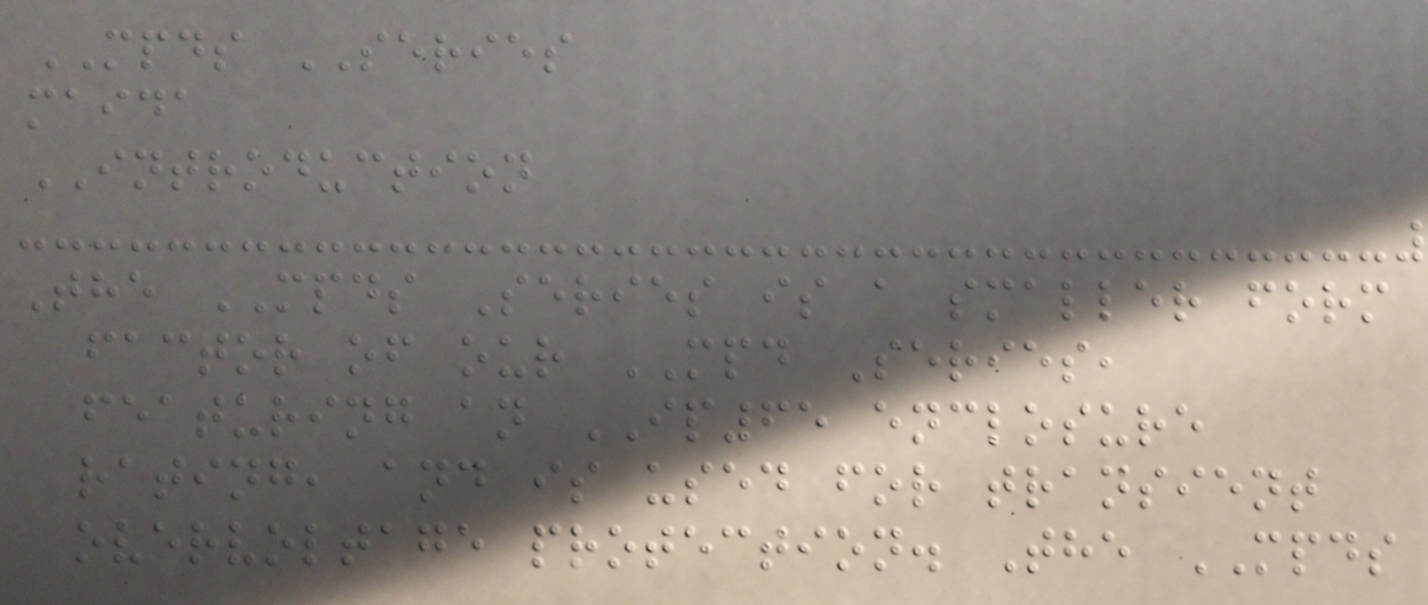MPDS SERIES
maida
INTRODUCTION
The MPDS Series is a smaller form
factor of our MPD Series,
featuring an IP65 enclosure
rating, and is used for transient
overvoltage protection. The MPDS
